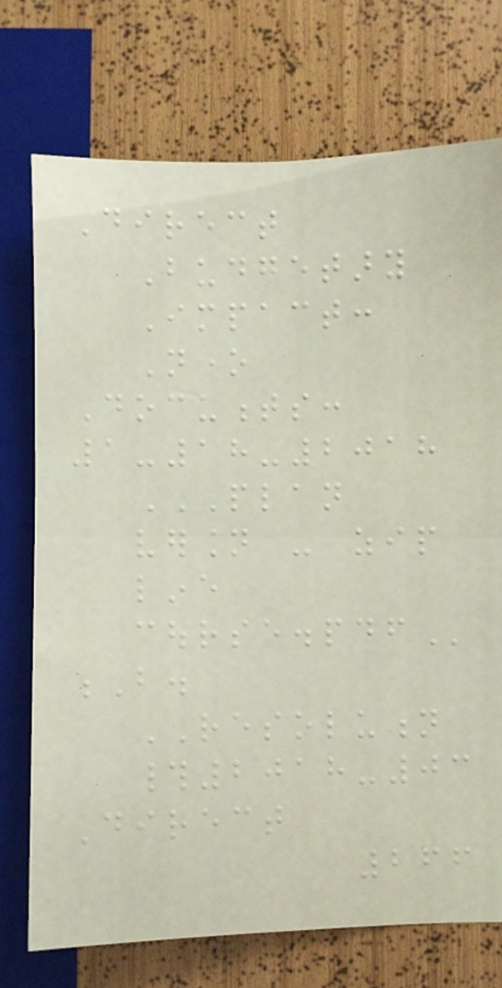Direct
Budgetary
Impact:
None
Documents:
1-18-2018
PLAN
VERSION - ZIP
LINE
COURSE.PDF
B.
RESOLUTION
#2018-03
Direct
266
